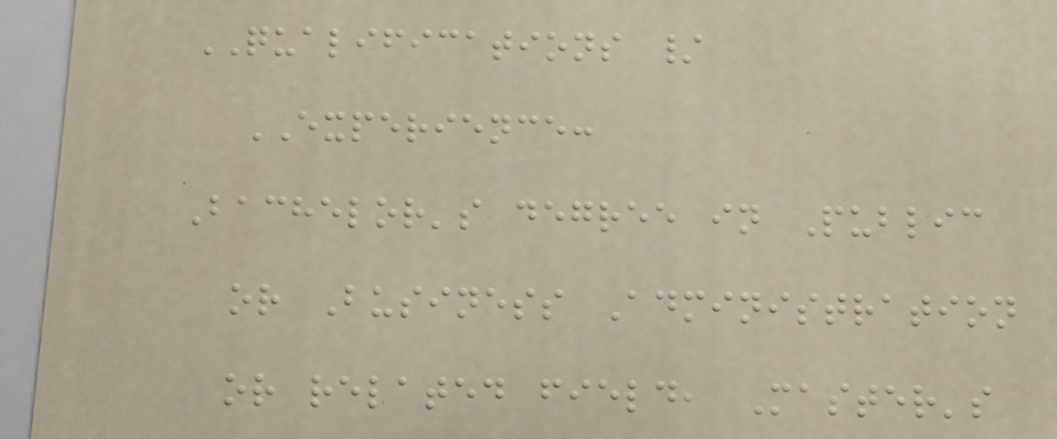QUALIFICATIONS /
EXPERIENCE:
Bachelor's degree in Public
or Business Administration
or related field, Master's
